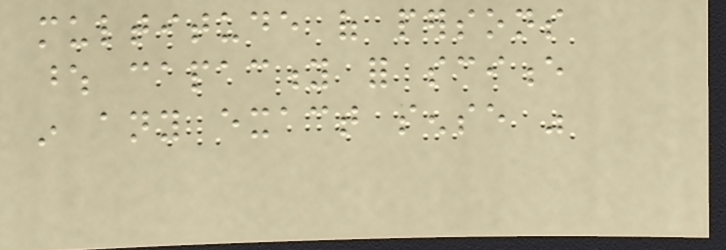multitude of persons
whose capacity for science
in any exact sense was
